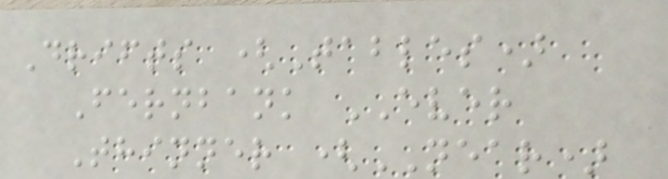Drifts (Tables)
Fernbank EVER
Thinner (NEAR)
